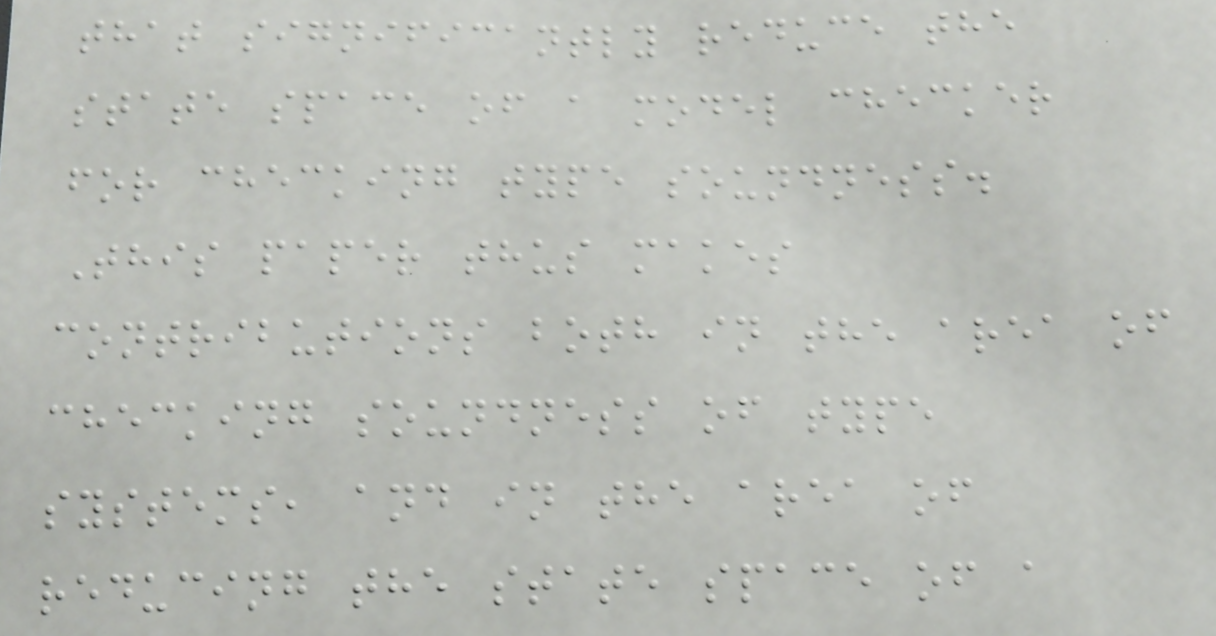that significantly reduce the
state space of a model checker
for checking type soundness.
This paper thus makes
contributions both in the area of
checking soundness of type
systems, and in the area of
reducing the state space of a
